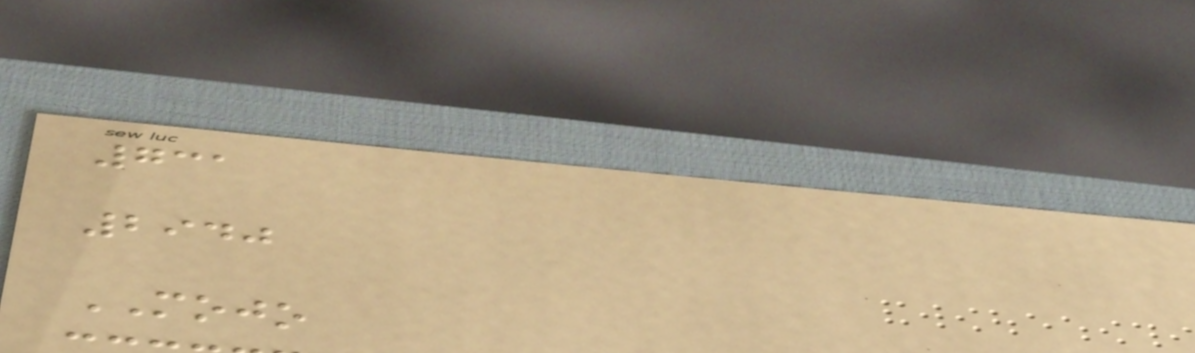731
2940
MOJO
